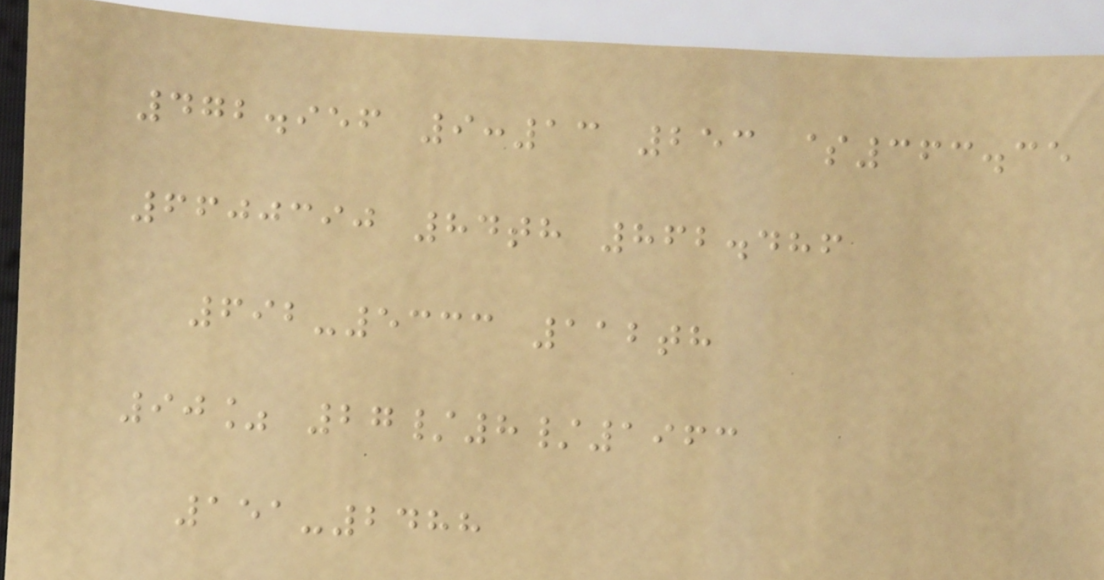472.956 9:13 253 $363.35
6600390 84th 862.486
692-5333 112th
90% 27/8/1963
151-2488
